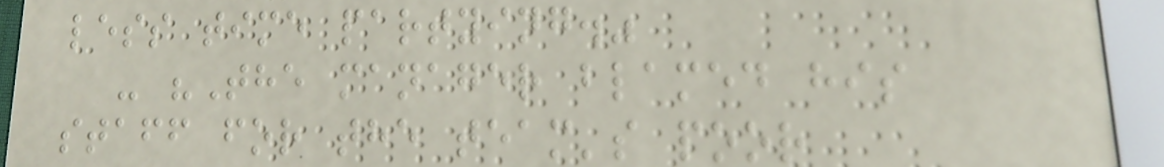less time partying."
- "The manager blamed his
staff for the team's poor
